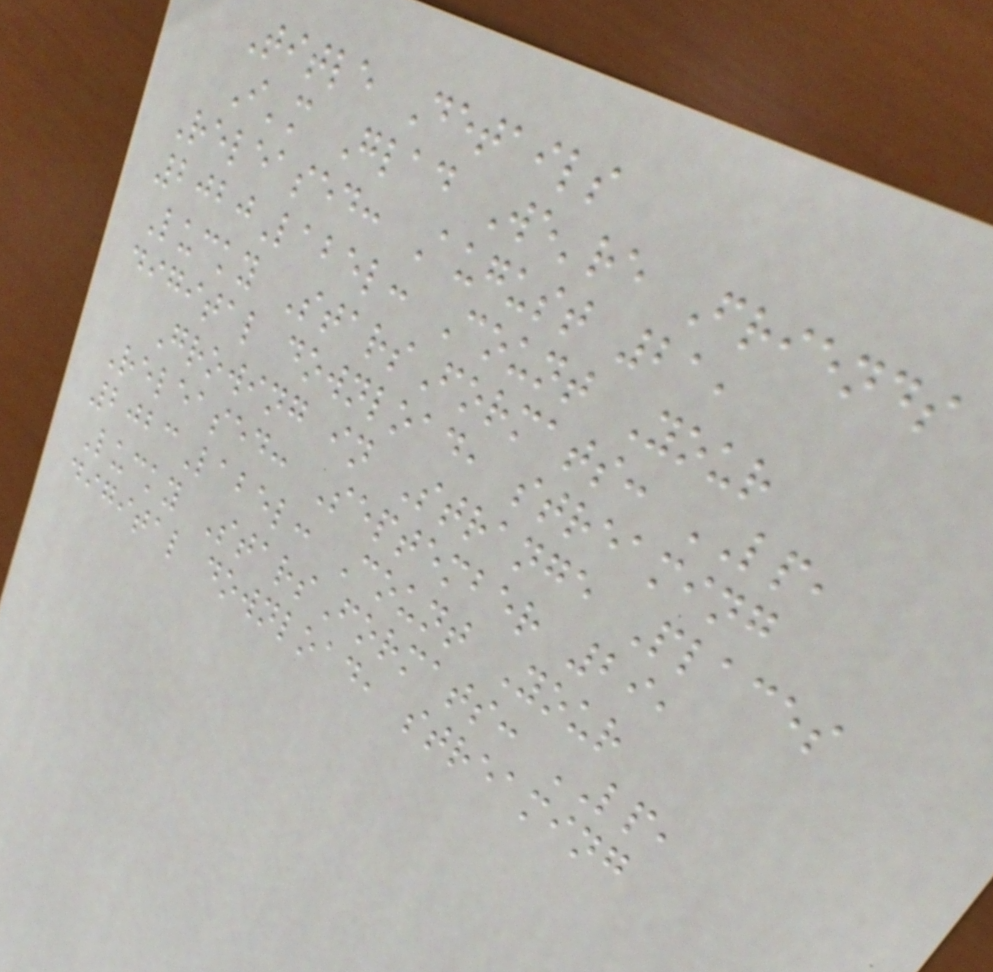Title Details
I'm Glad We're Friends
Released: August 21,
2020Label: Count Your
Lucky StarsFormats: LP,
digital download, streaming
Growing in Strange Places
Released: September 29,
2023Label: Count Your
Lucky StarsFormats: LP,
digital download, streaming
